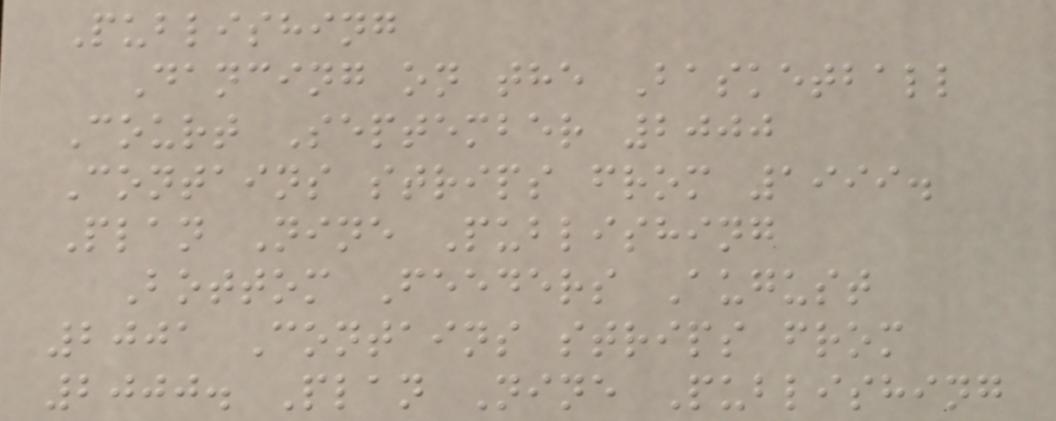Publishing
Dancing on the Basketball
Court September 2000
Contains strips from 1999.
Plan Nine Publishing
Bottom Feeders August
2001 Contains strips from
2000. Plan Nine Publishing
